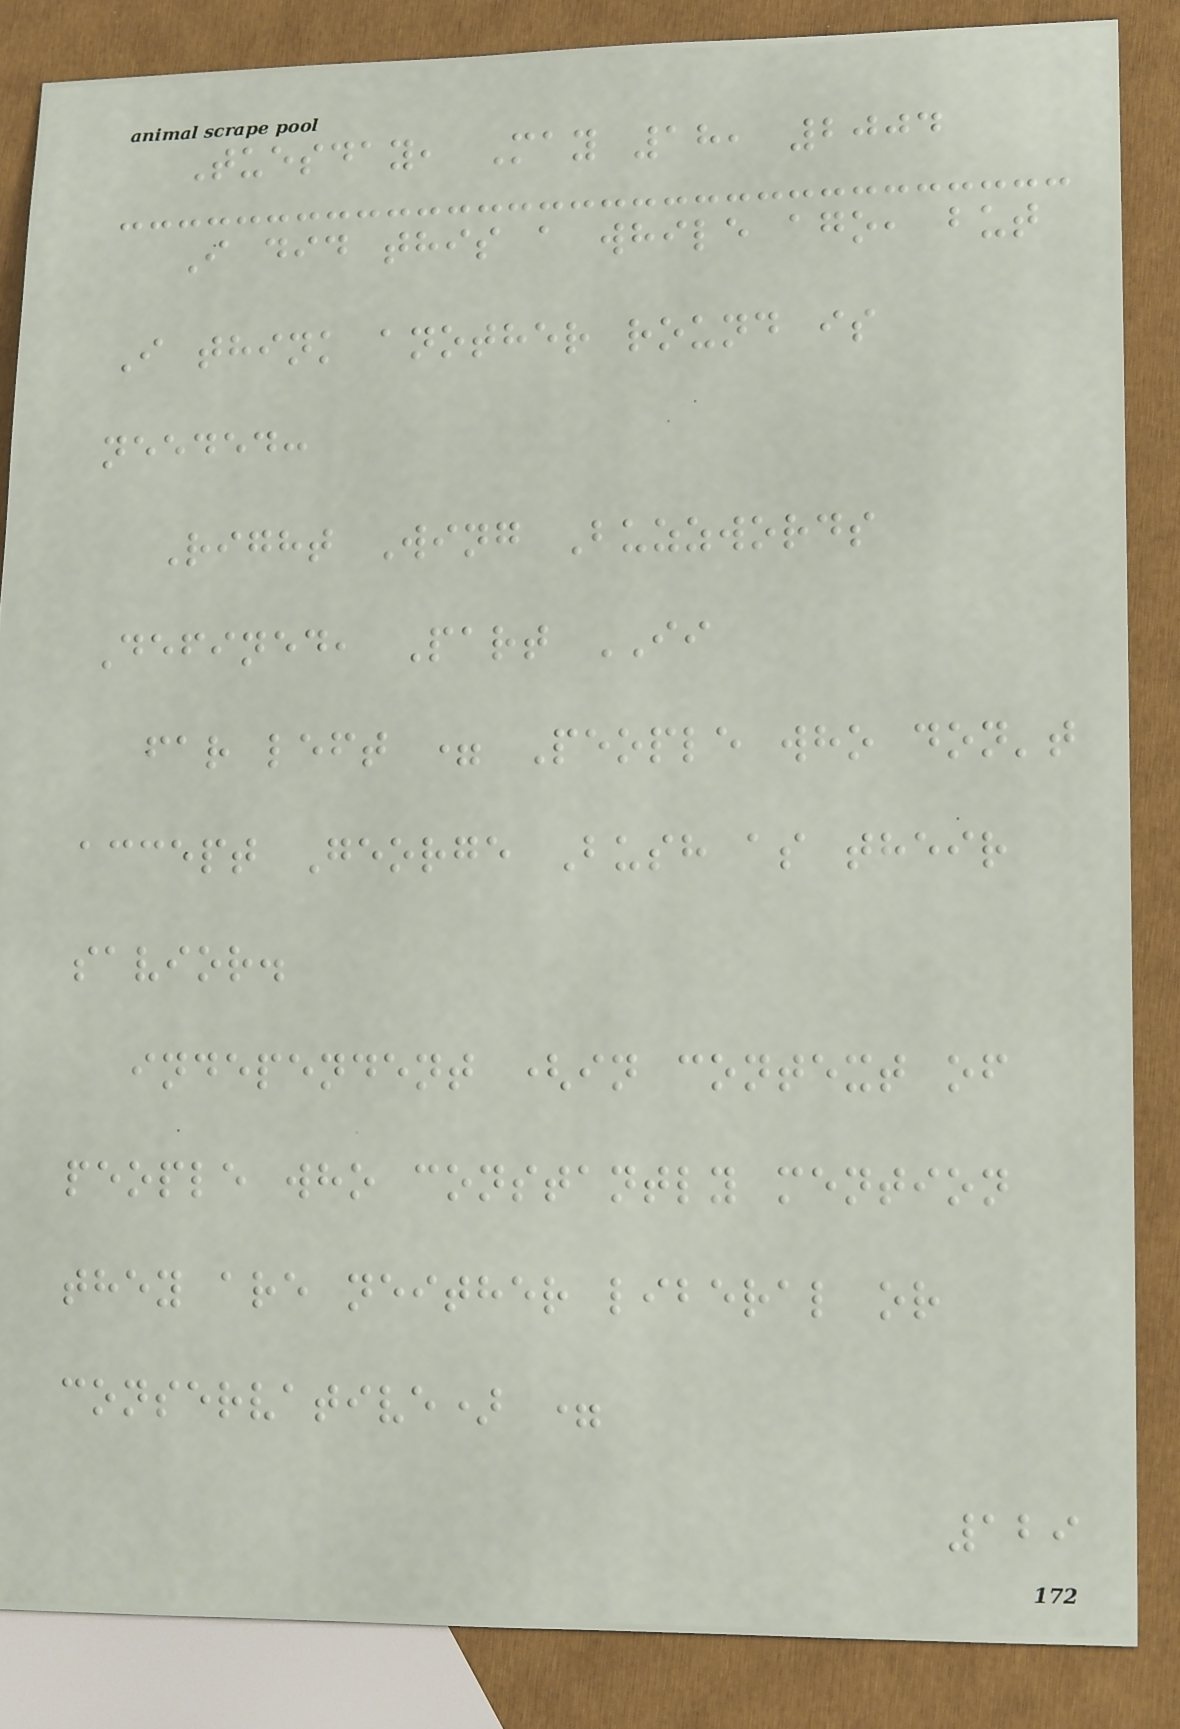Tuesday, May 18, 2004
I did this a while ago, but
I think another round is
needed:
Right Wing Buzzwords
Defined, Part II
far left = People who don't
accept George Bush as their
savior.
independent (in context of
people who constantly mention
they are neither liberal or
conservative) =
129
